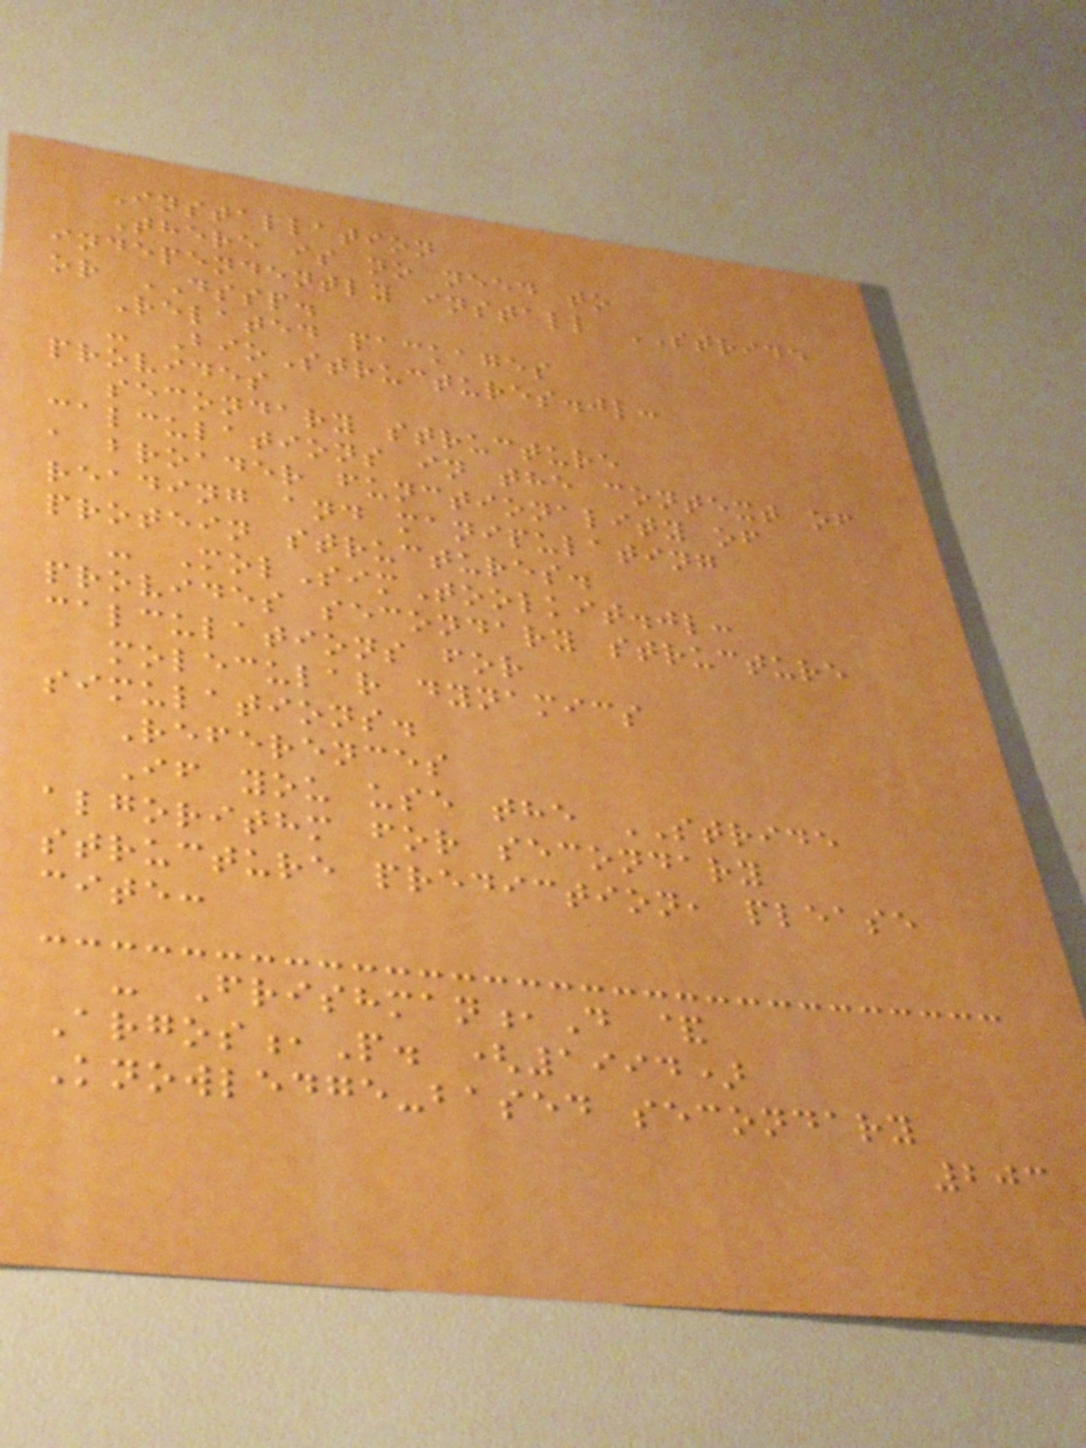Installation
There is no need to
independently install STRIDE
or DSSP.
Related packages
- BioStructures.jl:
provides
secondary structure
calculations in the context of
a broader functionality of
reading and manipulating
protein structures.
- MolSimToolkit.jl:
provides secondary structure
calculations for
molecular dynamics
simulations.
References
If you use the STRIDE
algorithm for secondary
structure prediction, please
cite:
- Frishman,D &
Argos,P. (1994)
Knowledge-based secondary
203
